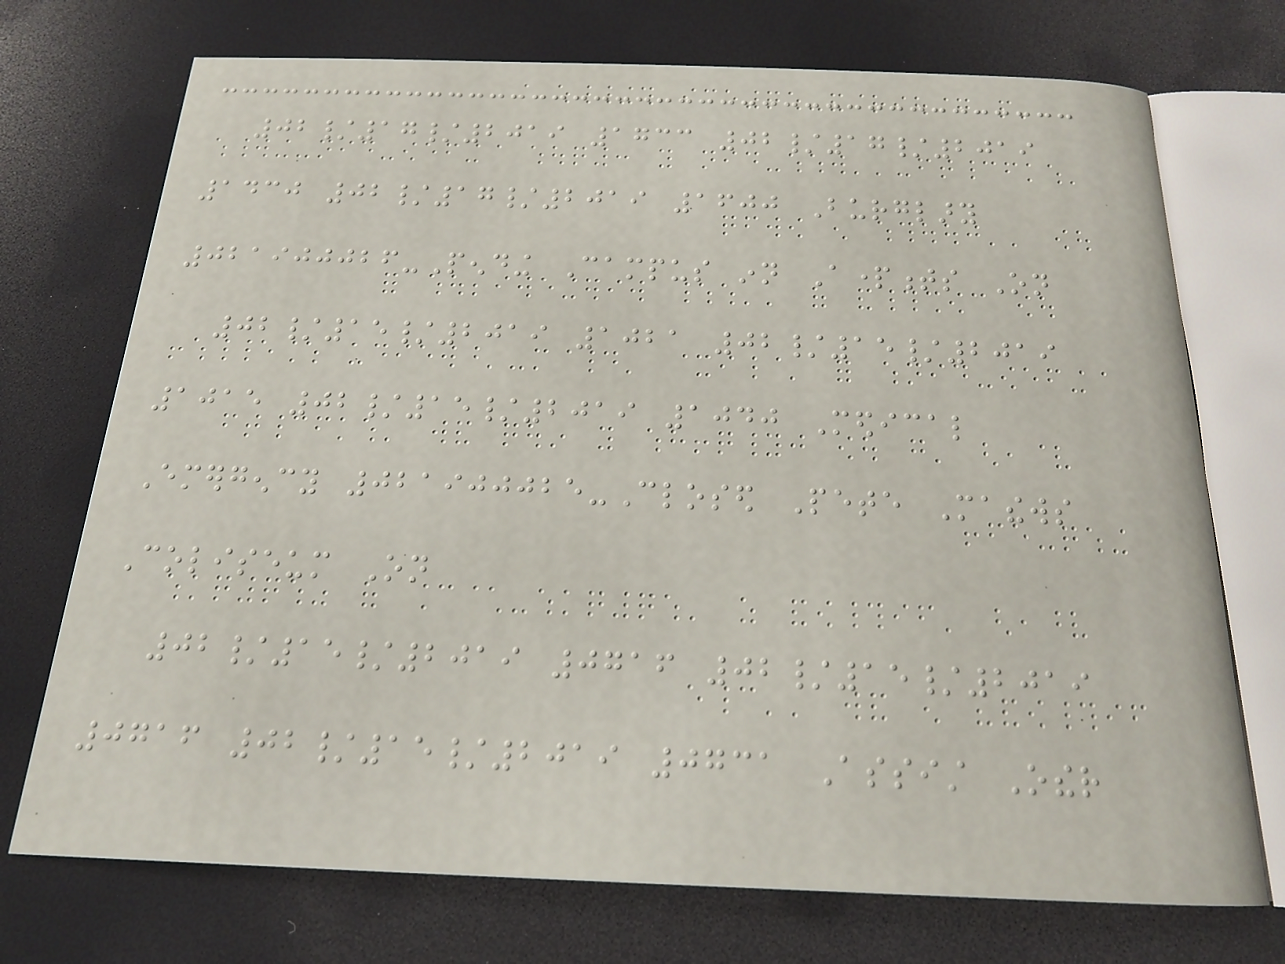02/17/2019 1733 02/17/2019
1430 02/17/2019 1600 Burglary
021900026-Pending Campus inn Apartments On
02/15/2019 1021 02/15/2019
1015 02/15/2019 1040 Medical
Emergency 021900025-Closed Pete Mathews
Coliseum On
02/15/2019 0716 02/15/2019
0716 02/15/2019 0731 Assist Other
